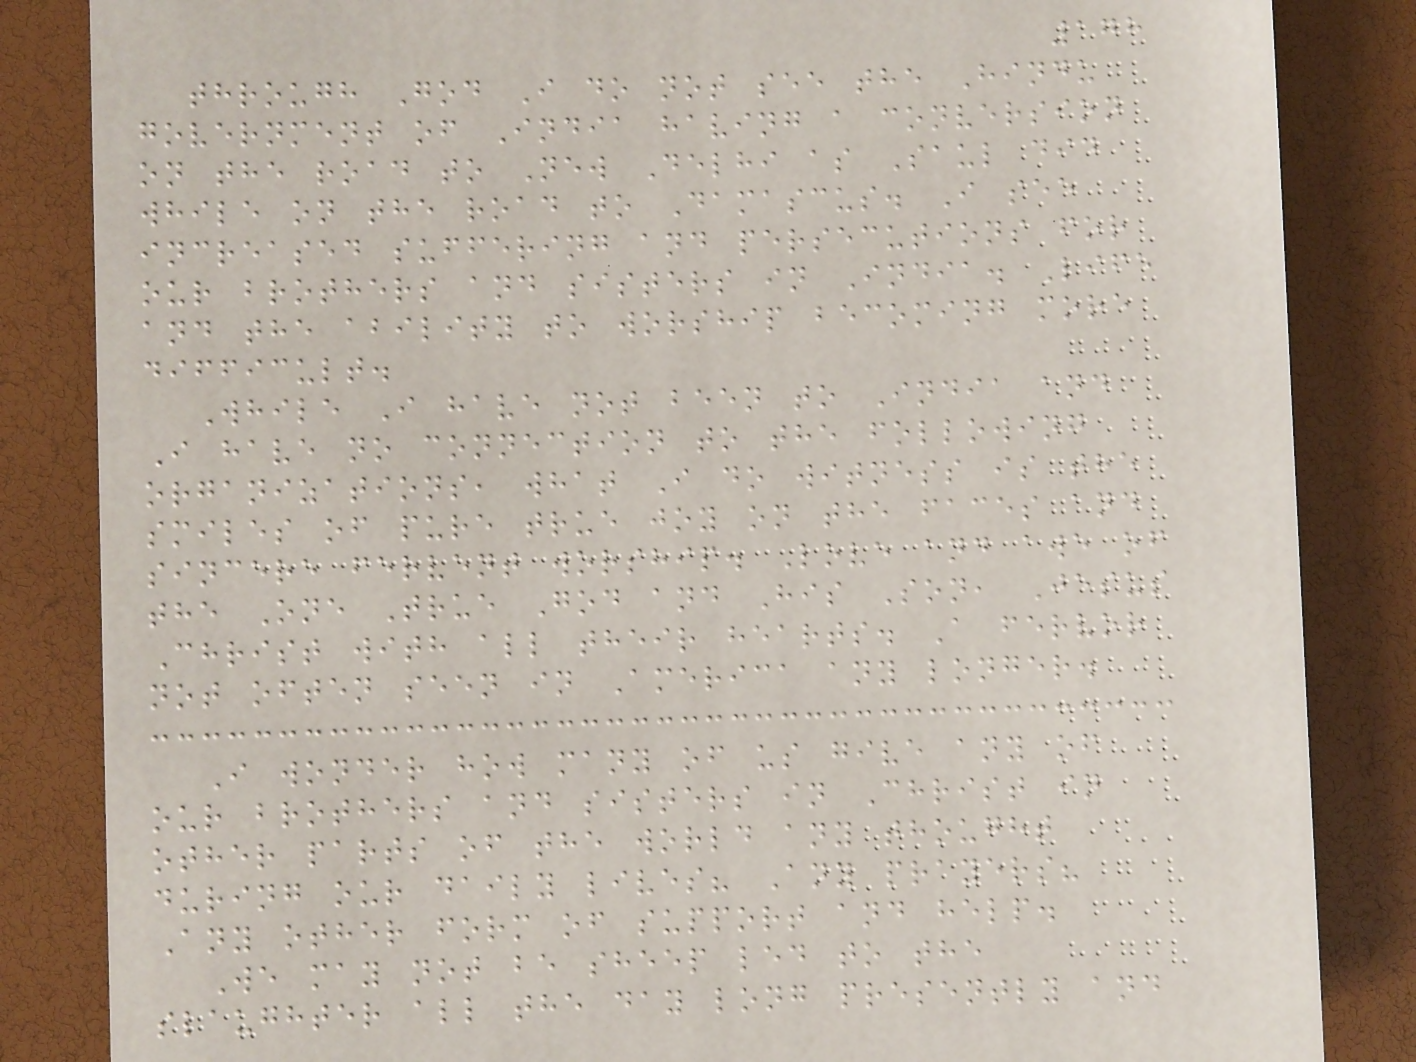178
through God I do not see the Hindu
government of India having a conversion
on the road to New Delhi as Saul did
while on the road to Damascus. I see
increased suffering and persecutions for
our brothers and sisters in India. Life
and the ability to worship becoming more
difficult.
While I have not been to India and
I have no connection to the following
organizations, what I do witness is the
smiles of pure true joy on the faces and
sincere fervent worship. Love and awe of
the One True God and His Son, Jesus
Christ with all their hearts. A fervor
not often seen in America any longer.
I wonder how many of us give any of
our brothers and sisters in Christ in
other parts of the world any thought
during our daily lives? Any prayers?
Any other form of support and help.
We may not be sheep led to the
slaughter all the day long presently and
